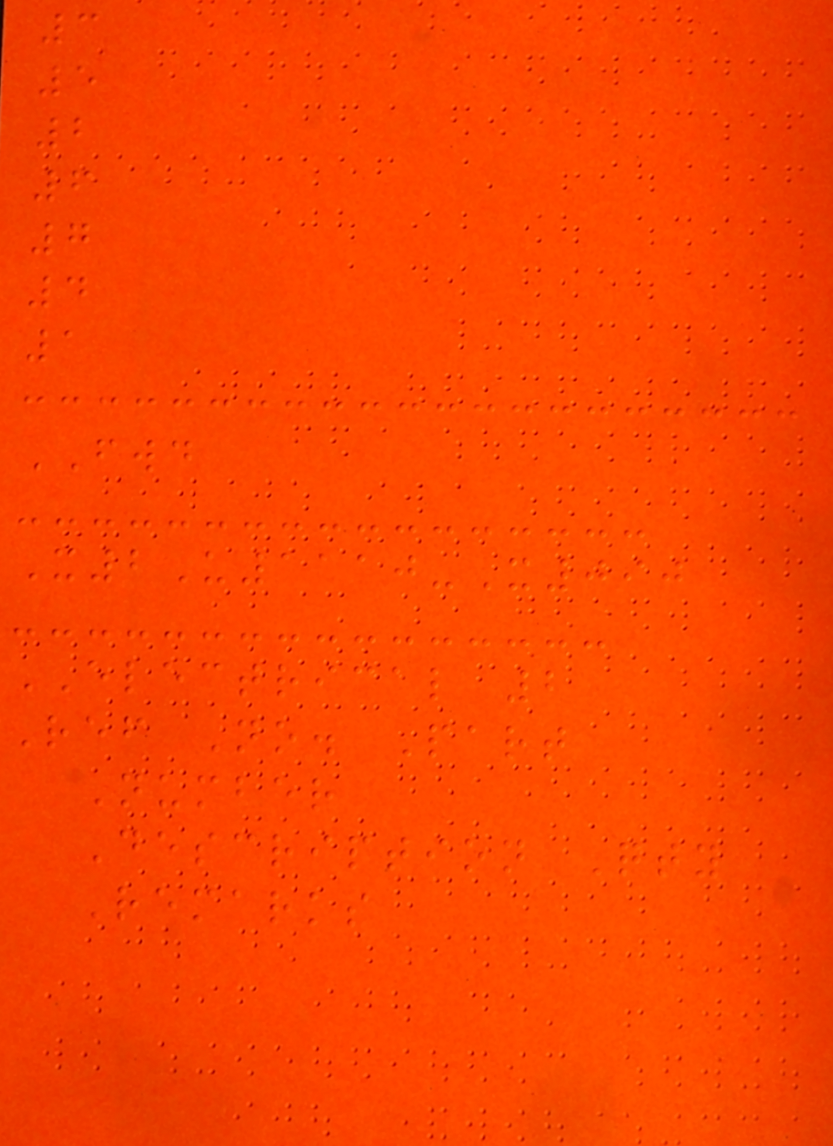3
5
2
6
7
4
1
FWD
X2U1110-X090
ELECTRICAL 2
Ref No. Part
Number
Description Qty
Remarks
